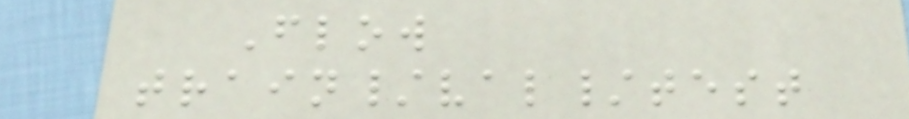Flow
train/val/test
